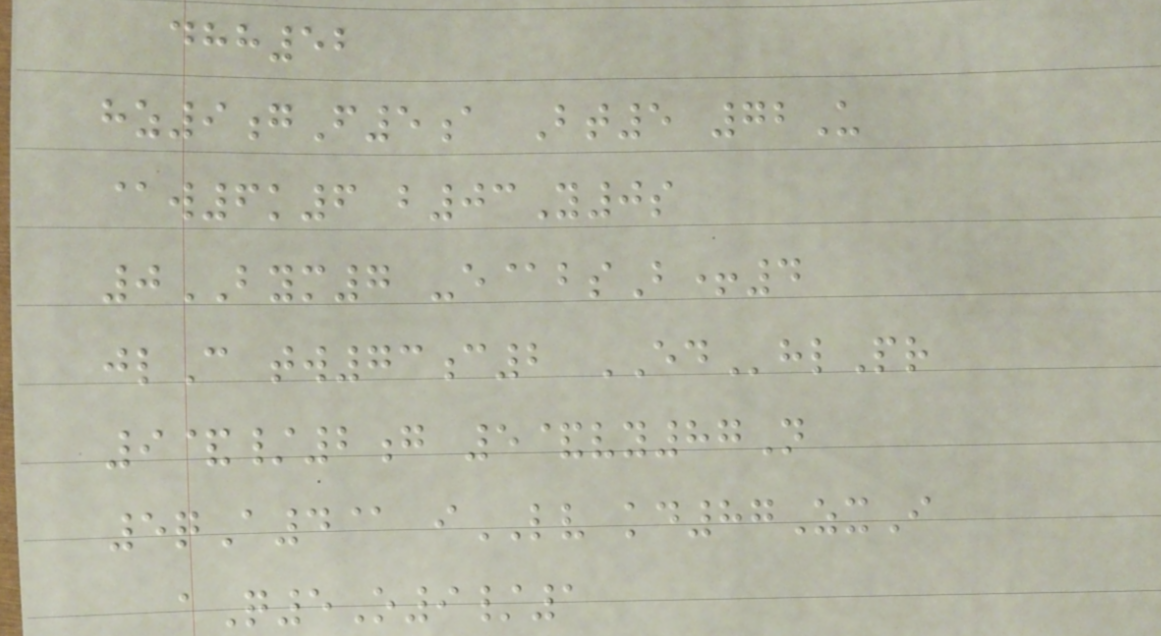dhh52
hz9gF5a Bt5 72U
@w6k6 b03Y0s
0BYM7 -e@bsB+4
jlC tw73c2 EDhlPr
9&/2g 5&vy87N
5qA4@ iLV kd87ZxI
aQ5O9/1
